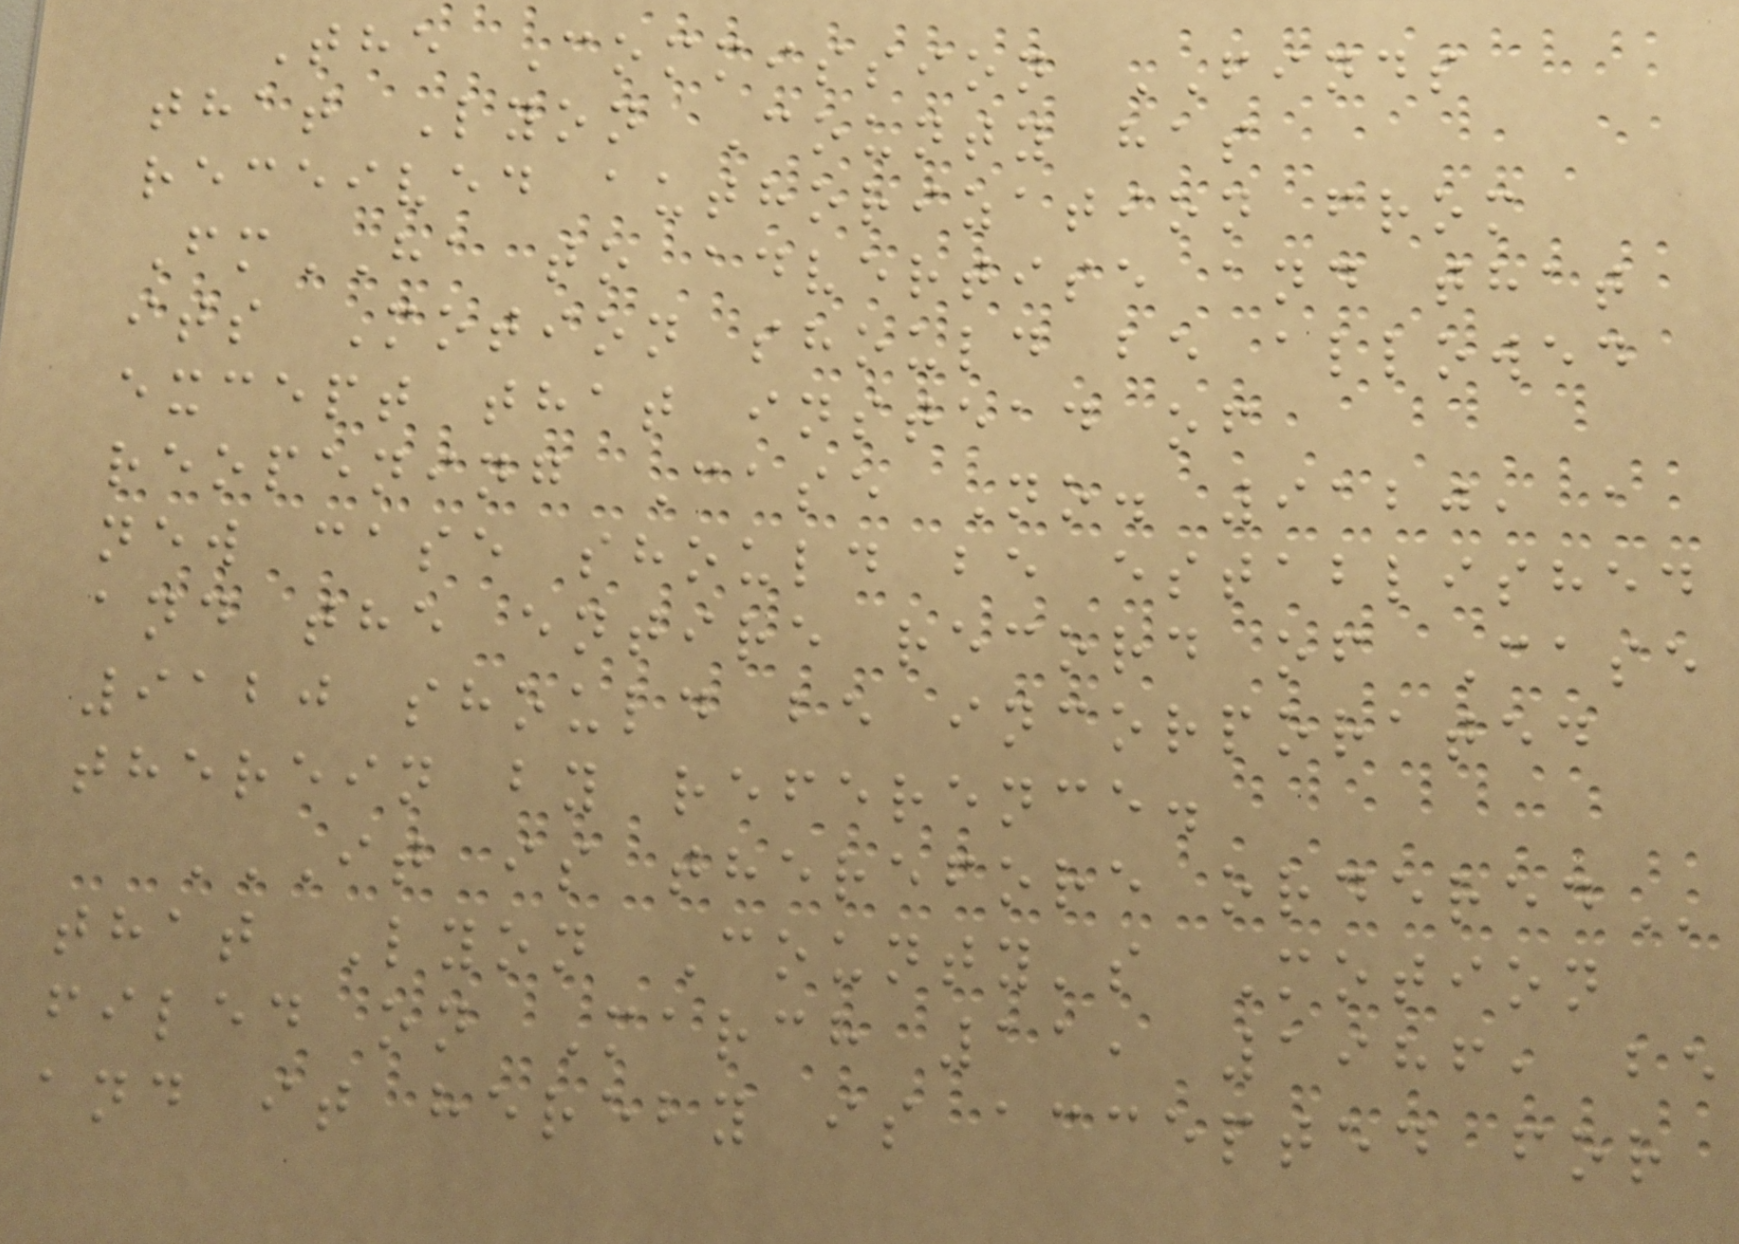The Commission FINDS
that Lyon County has
received authorization from
FmHA to advertise and that
its Motion should be allowed
except that instead of
reopening Case No. 9120, a
new case should be established
and the entire record of Case
9120 should be incorporated
therein by reference.
IT IS THEREFORE ORDERED
that Lyon County's Motion
filed on March 11, 1986, be
and it hereby is accepted for
